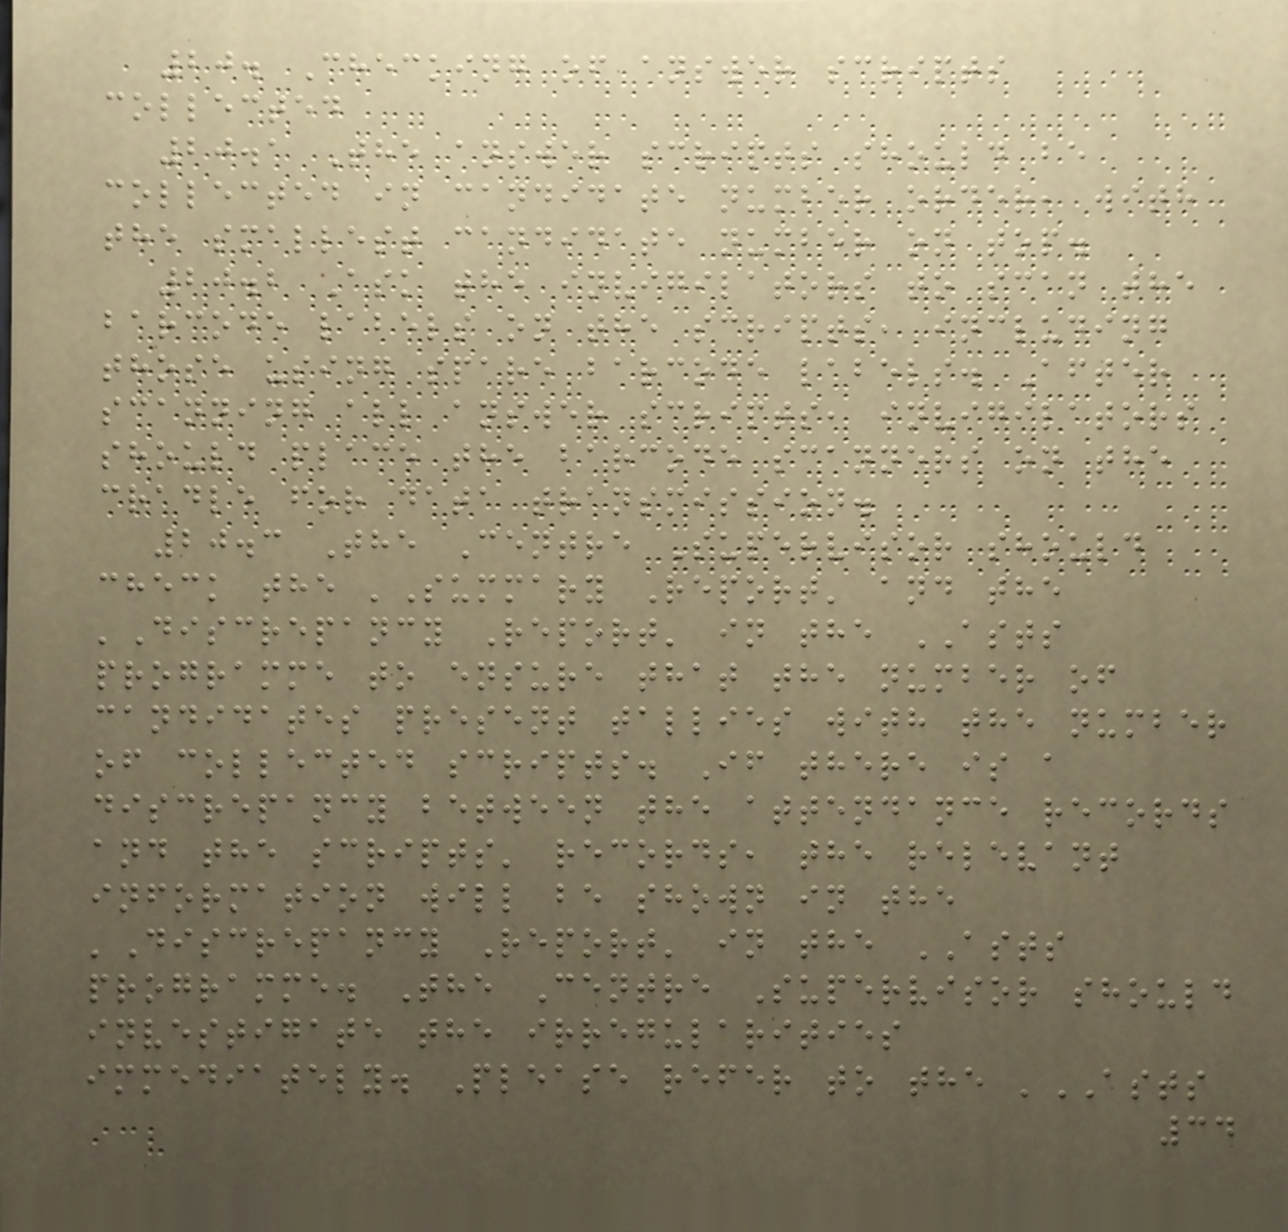20. Checking of answer scripts
collected
20.1 The answer scripts should be
collected in candidate number order, with
the smallest candidate number on top.
20.2 Ask the invigilators to scan the
barcode labels on the scripts, including
those using spare barcode labels. After
scanning all answer scripts, invigilators
should place the barcode scanners on the
cradle for data transmission.
20.3 The Centre Supervisor should
check the 'Summary Report' and the
'Discrepancy Report' in the ASTS
programme to ensure that the number of
candidates present tallies with the number
of collected scripts. If there is a
discrepancy between the attendance records
and the scripts' records, the relevant
information will be shown in the
'Discrepancy Report' in the ASTS
programme. The Centre Supervisor should
investigate the irregularities
immediately. Please refer to the 'ASTS
34
